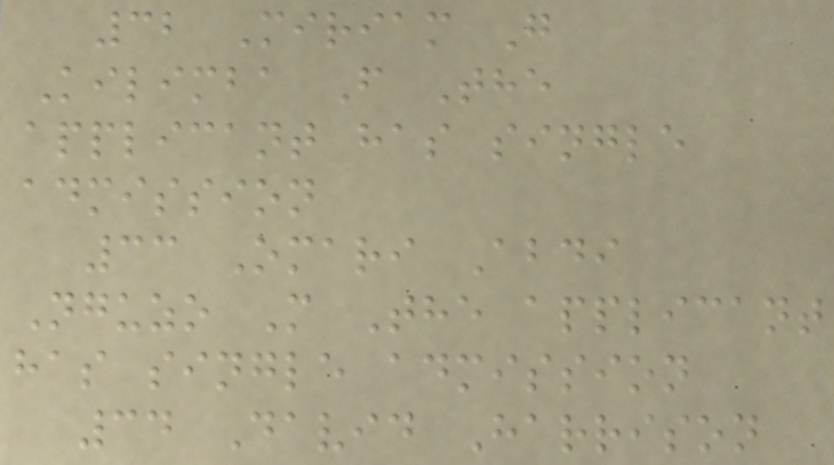32 Miriam G
Kilimba F The
applicant has single
admission
33 Omari Abdi
Nguzo M The applicant
has single admission
34 David Harrison
